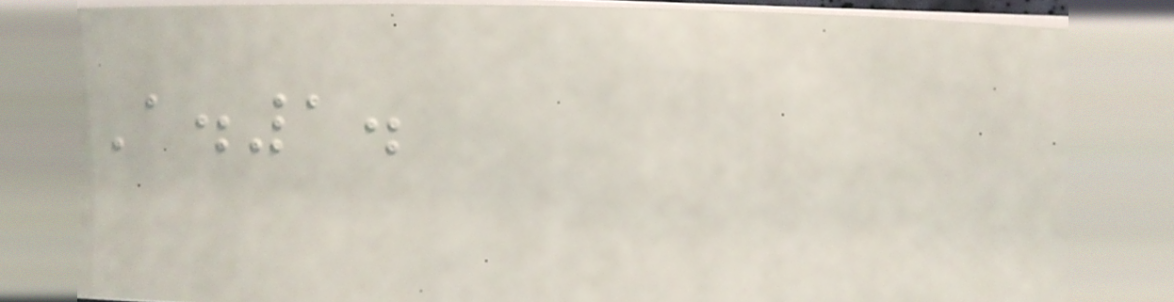A.1.
